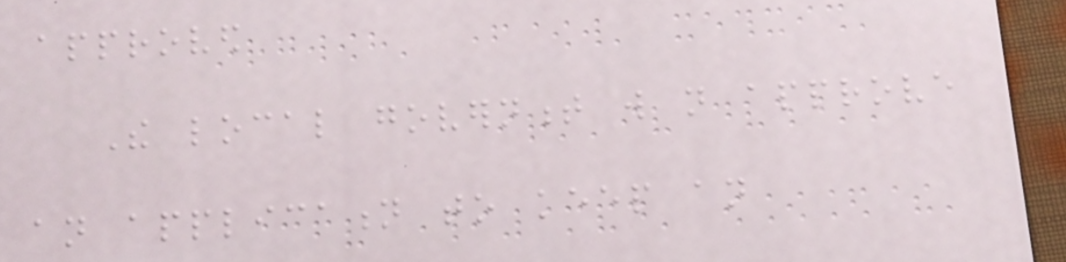approved
The local government will not approve
an application to keep an
